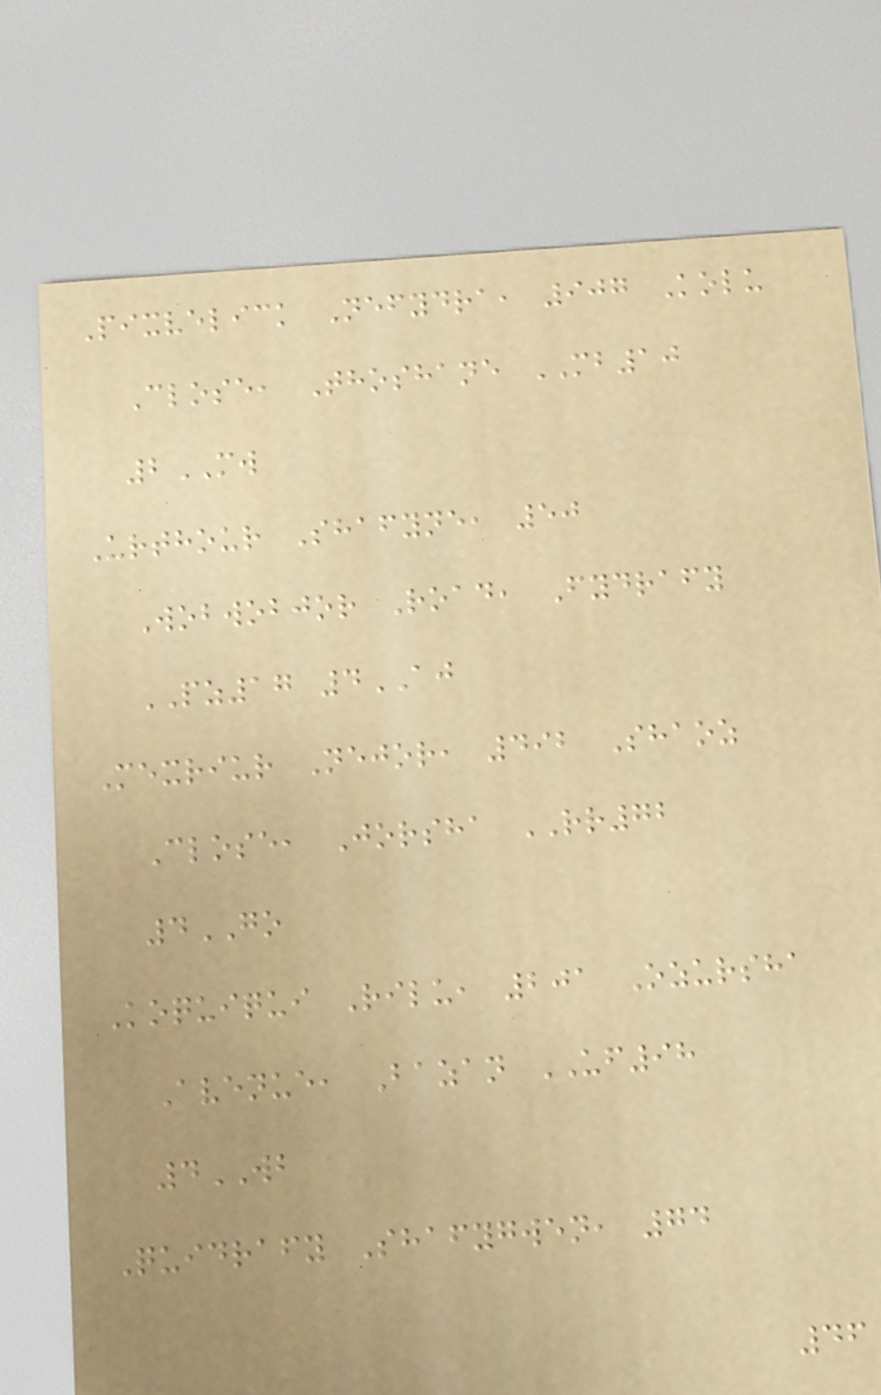Pixvelick Nefydra, 907 Kolu
Close, Thoshane MB10
2MW
Urthour Shafyne, 50
Wobwobjor Road, Fydrafy
PZ17 4AJ
Mexriur Nejor, 492 Shaoz
Close, Jorsha RR72
4GO
Koquiqui Rilu, 201 Ozursha
Avenue, Bazan UF98
4WB
Quidrafy Shafygwen, 74
46
